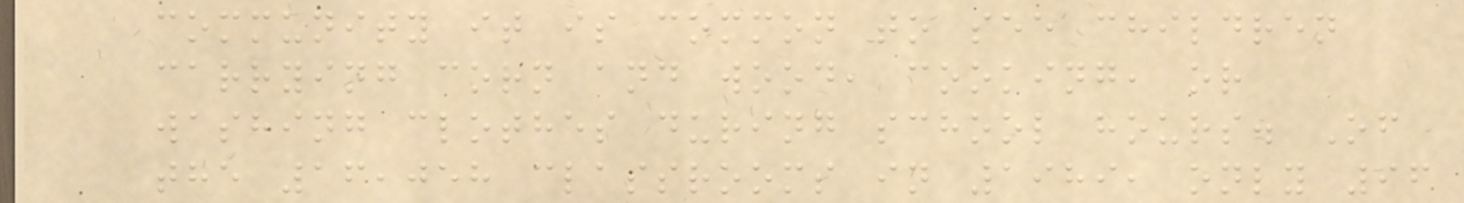community it is common to see children
carrying corn and wood, cooking, or
washing clothes during school hours. Of
the 16,058 classrooms in 1989, only 96
